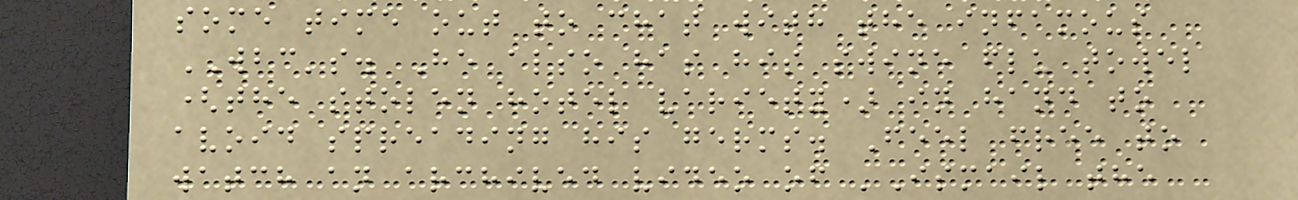some time out to chat with the infamous
WBC's. He also has his swine flu towel
(the stolen hotel variety) in hand to
avoid spreading his germs. Feel free to
watch an archived video of 'Ismail the
